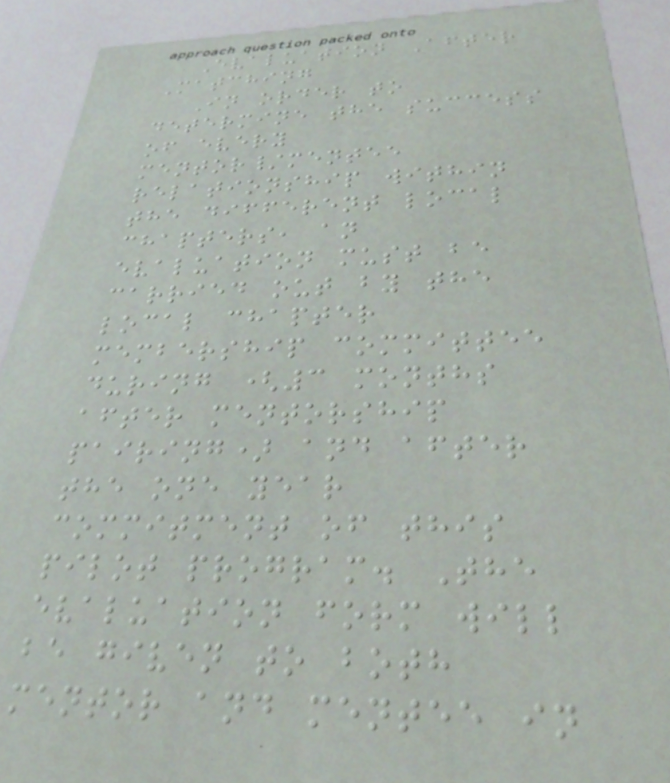Evaluation After
Matching
In order to
determine the success
of every
mentor/mentee
relationship within
the different local
chapters, an
evaluation must be
carried out by the
local chapter
membership committee
during (3 months
after mentorship
pairing) and after
the one year
commitment of this
pilot program. The
evaluation form will
be given to both
mentor and mentee in
